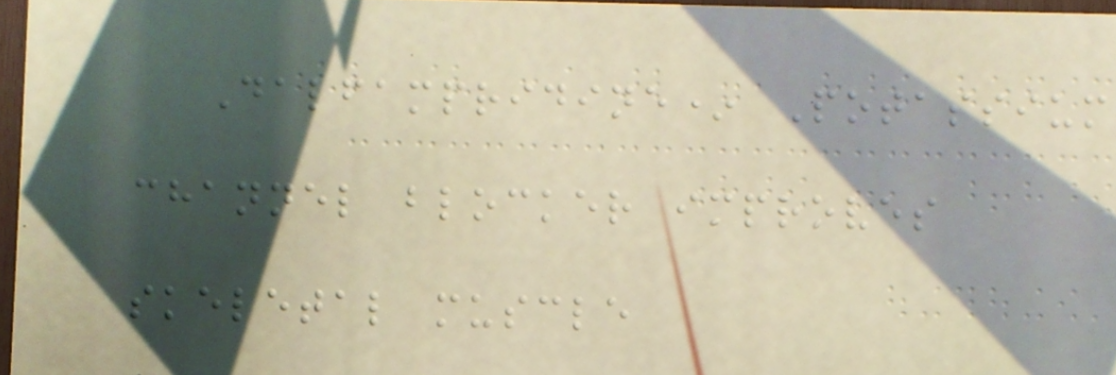Dalfampridine* Potassium
channel blocker improves
skeletal muscle
